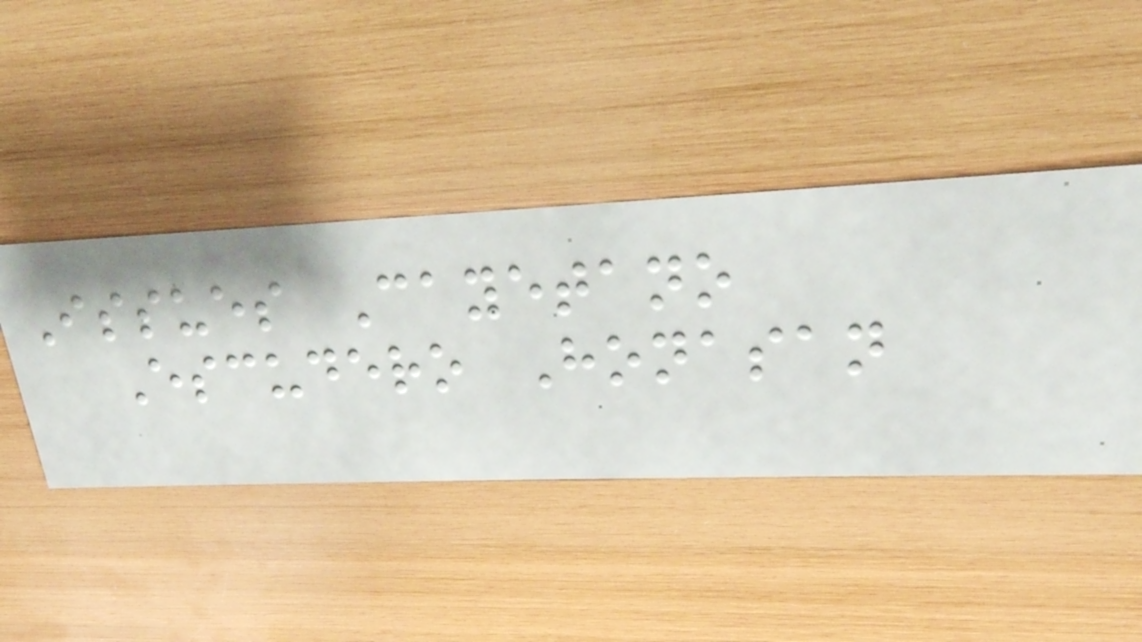Issues Cayetano
Escudero Honasan
